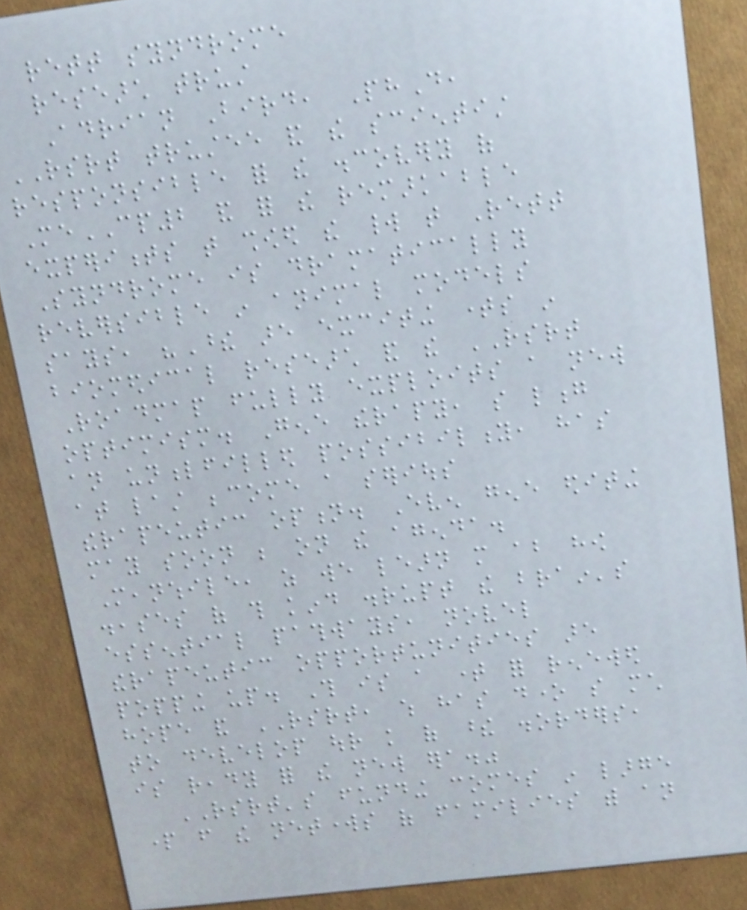rett syndrome
research trust
Adrian Bird, PhD,
RSRT trustee and the scientist
responsible for the discovery of
MeCP2 and for the remarkable
experiments that showed the world that Rett
Syndrome is dramatically
reversible in animal models
says, "These are exciting times in
biomedical research and the RSRT
Roadmap fully exploits a new
optimism. Gene therapy, so long
an unfulfilled possibility, has
at last become a serious
therapeutic option. Even gene editing
may soon be on the agenda.
Meanwhile, as we learn more about how
diseases of this kind disrupt the brain's
essential pathways, novel
therapeutic opportunities are
popping up. This is a time for renewed
hope and RSRT, which has done so much
to develop our knowledge of these disorders,
is ready for the new era."
RSRT's funding comes in large
part from the networks of families with an
